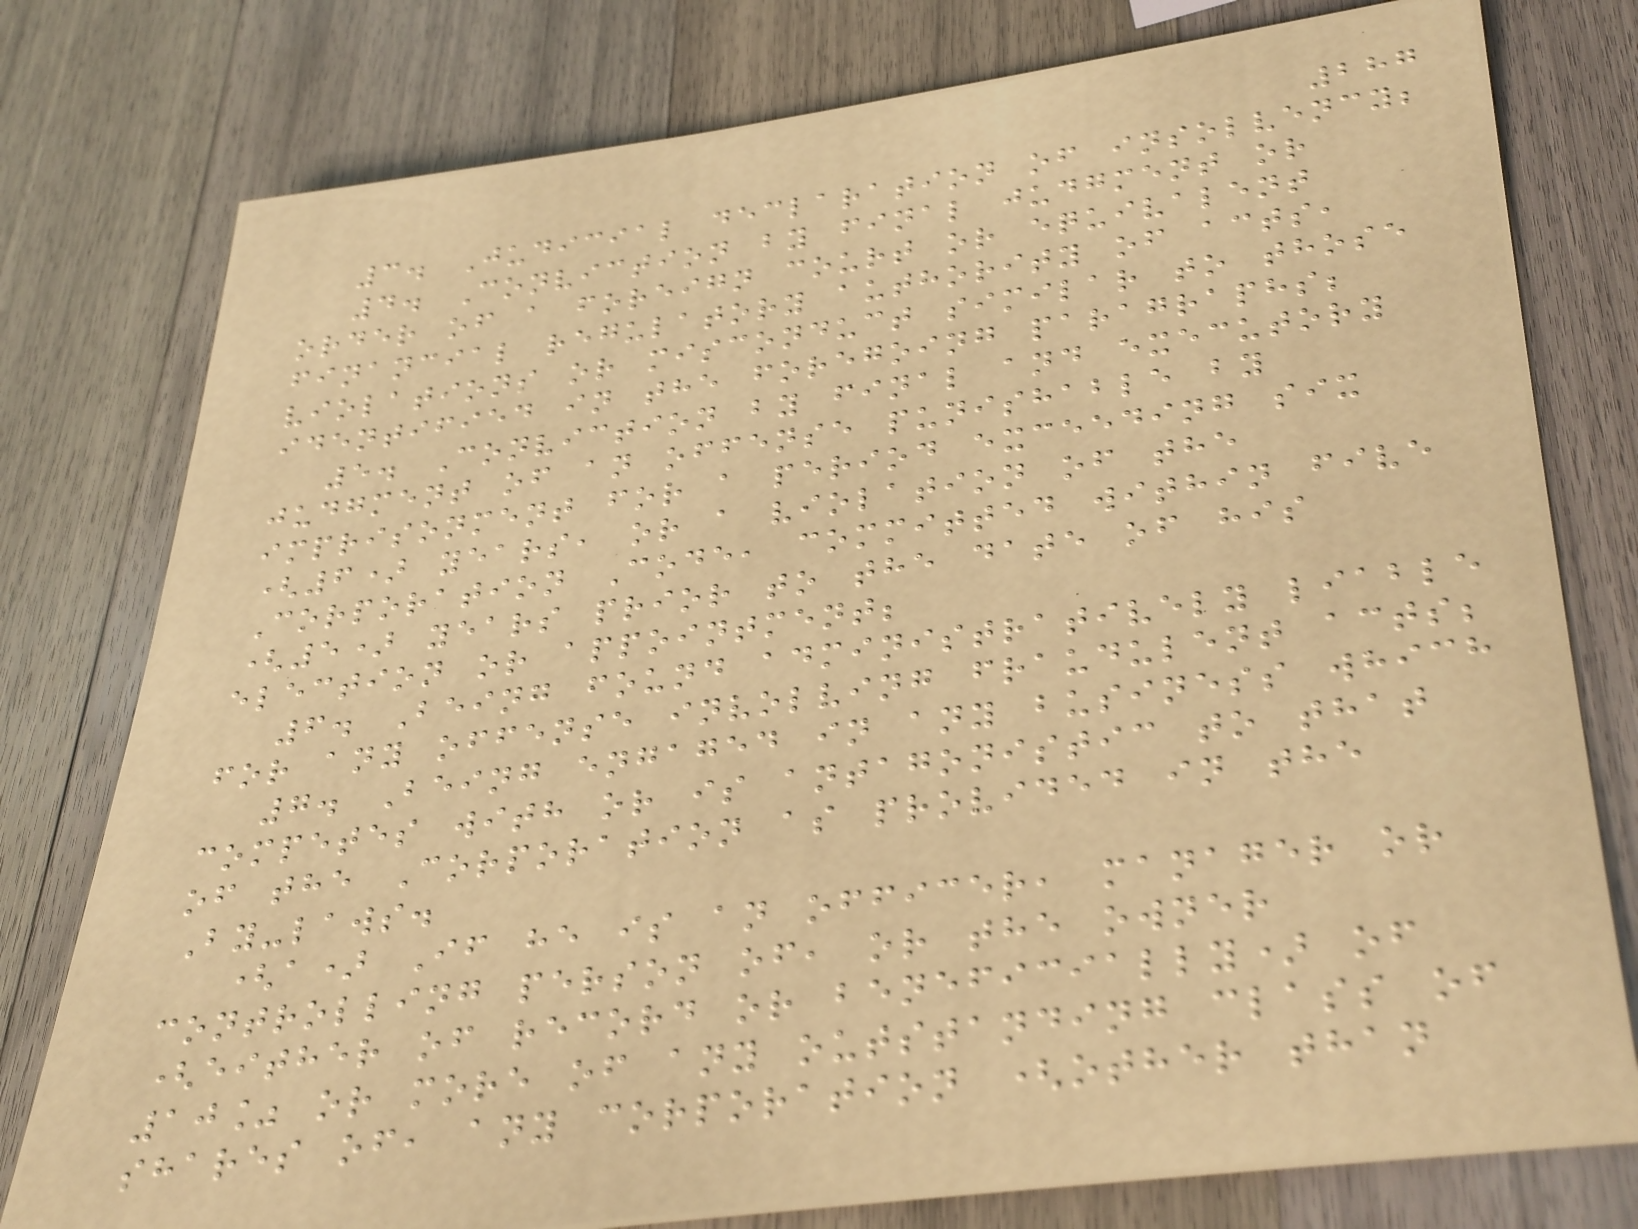287
3. Judicial declaration of insolvency;
4. Conviction by final judgment or
order of a foreign court or equivalent
financial regulatory authority of acts,
violations or misconduct similar to those
identified in the foregoing paragraphs;
5. Conviction by final and executory
judgment of an offense punishable by
imprisonment for a period exceeding six
(6) years, or a violation of the
Corporation Code, committed within five
(5) years prior to the date of his
election or appointment;
6. Being found administratively liable
for any offense involving fraudulent acts;
7. Being engaged in any business which
competes with or is antagonistic to that
of the Corporation as provided in the
By-laws.
(a) If he is an officer, manager or
controlling person of, or the owner
(either of record or beneficially) of
10% or more of any outstanding class of
shares of, any corporation (other than
